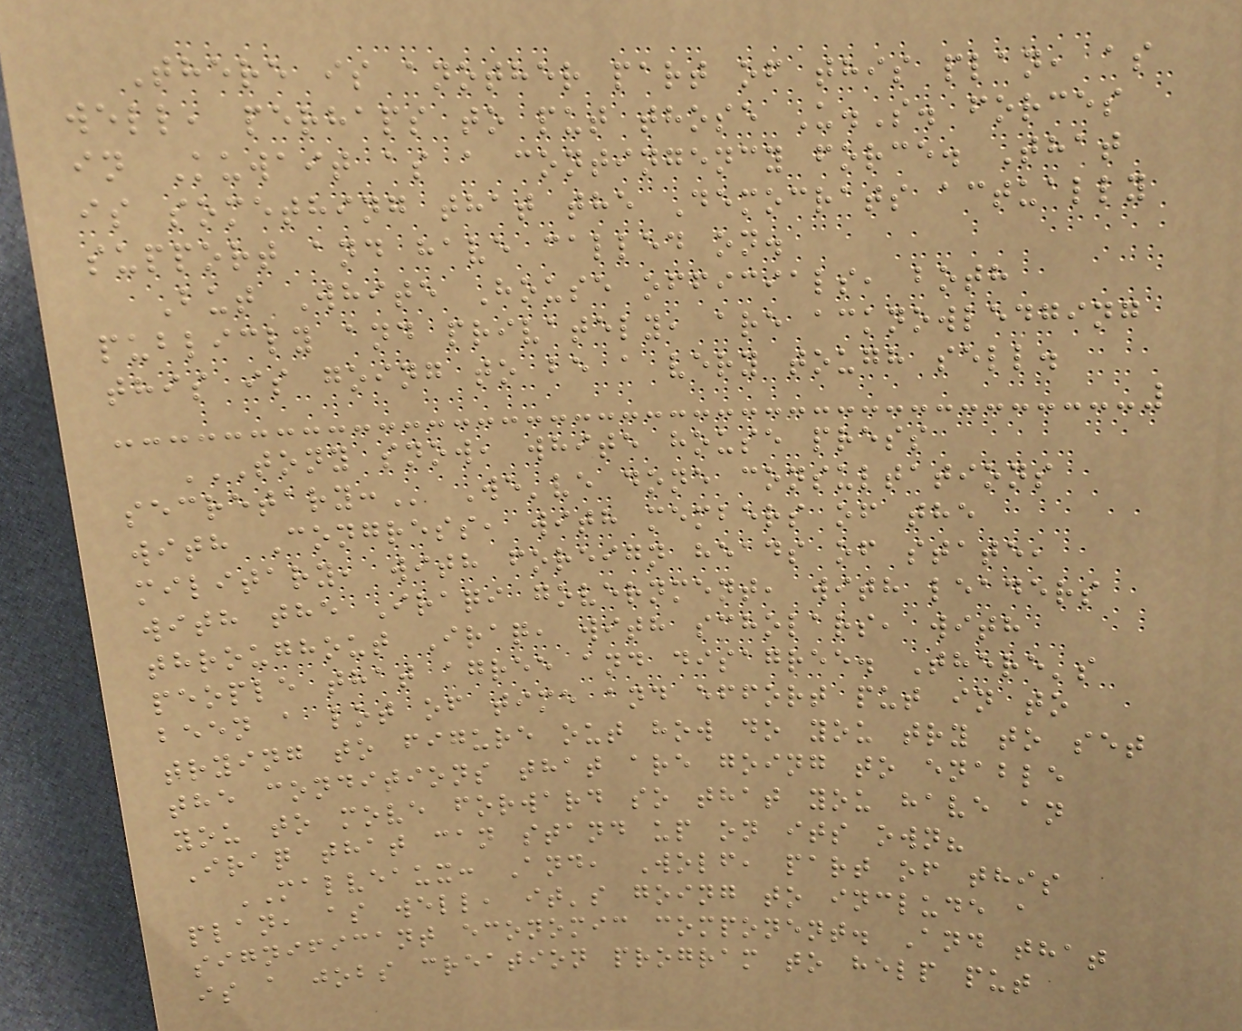There is another part of this plan, as
well, perhaps to put those U.S. forces
in Kuwait as a contingency force. That
is something that the Democrats actually
support and have called on.
But White House officials, both
publicly and privately, are acknowledging
this is going to be a very tough sell.
TONY SNOW, WHITE HOUSE PRESS
SECRETARY: We've done consultations
with Congress, with members of the
military, with foreign heads of state,
with the Iraqi government, with leaders
throughout Iraq, with scholars, with
people that agree and disagree. There's
been a lot of time and effort put in to
trying to figure out how do you try to set
the conditions that are going to enable
you to move forward so that you have an
Iraq that can stand up on its own?
MALVEAUX: And, Wolf, part of this
plan, as well, it's going to include a
significant economic component. And that
is a jobs creation program to help put
